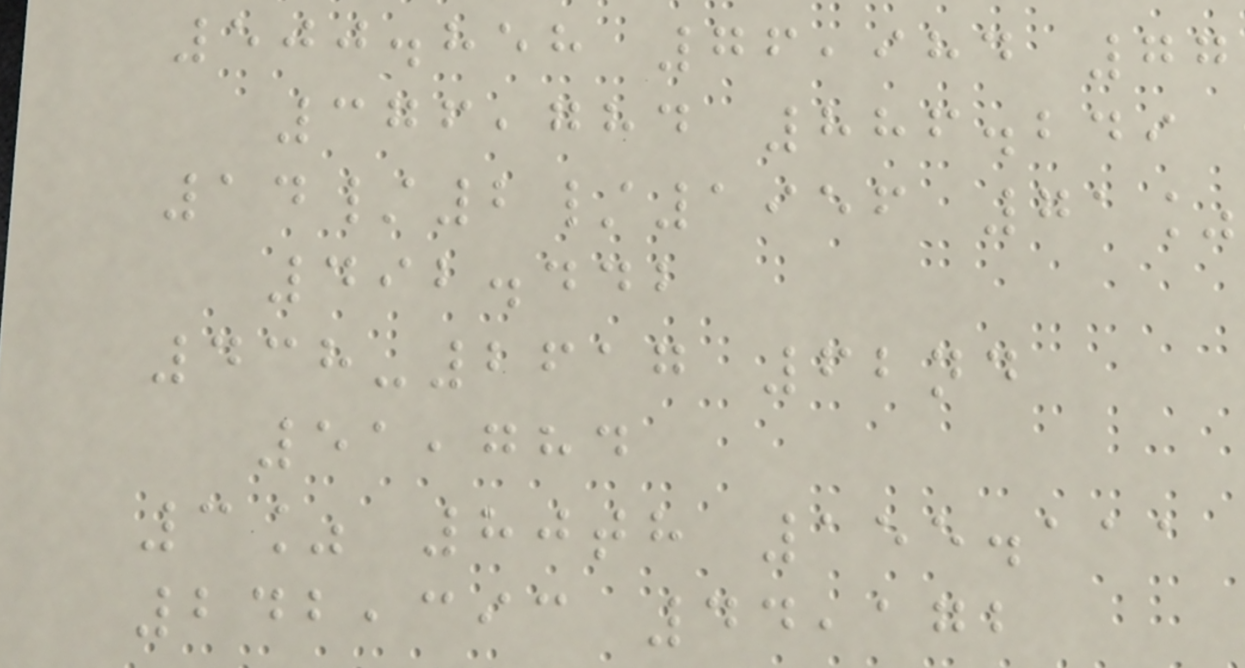500.858 76,984 77
376,784 886.249
14/2/1956 71%
492.442
438-2617 62nd
51,784
3% 80th 155.111
242,393 44,172
